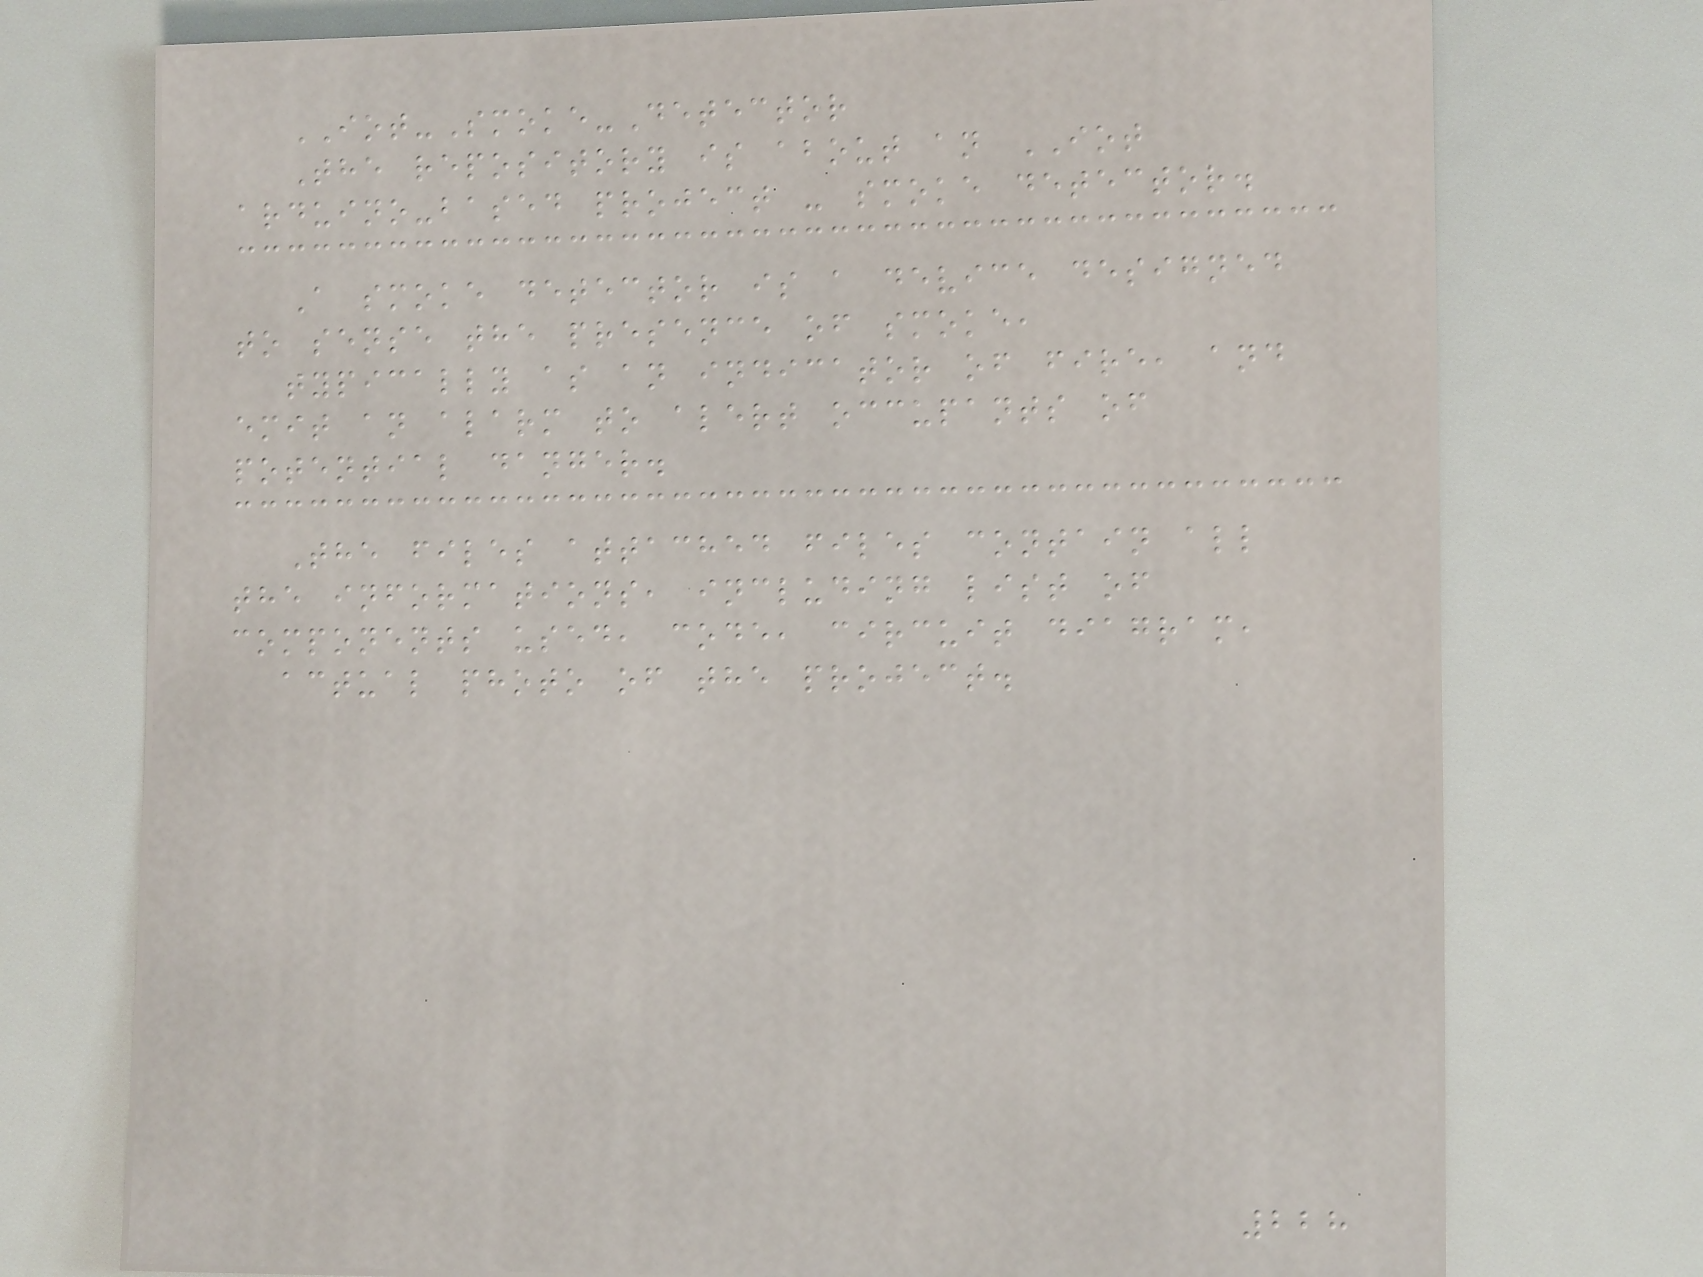IOT-Smoke-Detector
The repository is about an IOT
arduino-based project - smoke detector.
A smoke detector is a device designed
to sense the presence of smoke,
typically as an indicator of fire, and
emit an alarm to alert occupants of
potential danger.
The files attached files contain all
the informations, including list of
components used, code, circuit diagram,
actual photo of the project.
228
